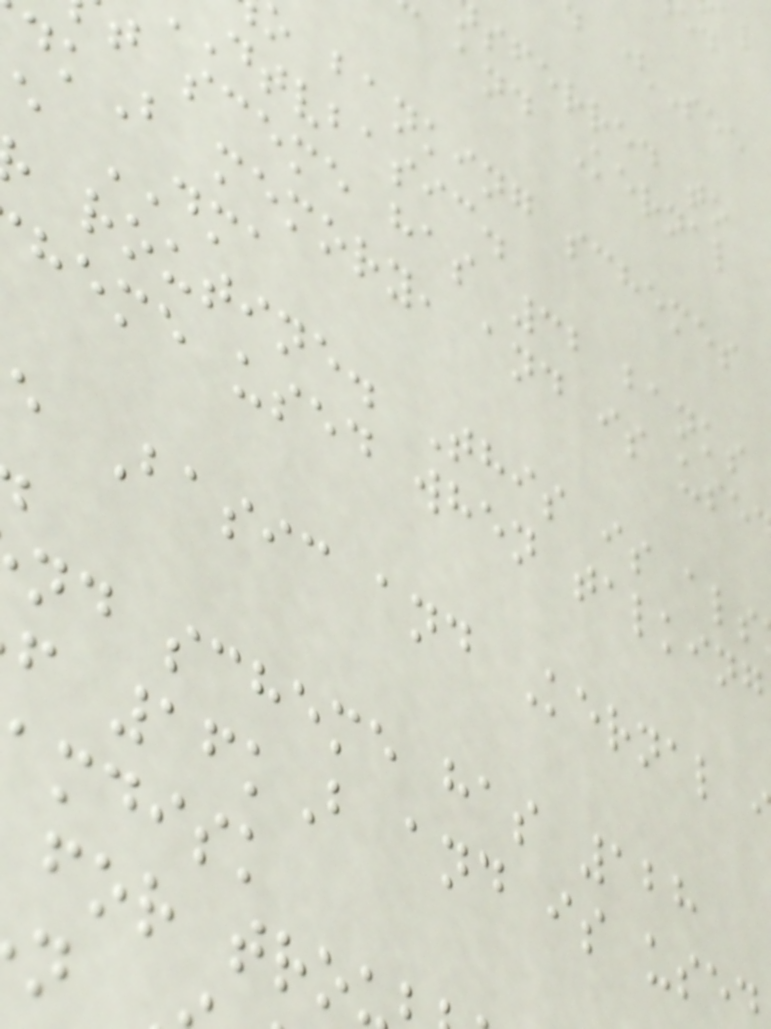sferred to
and Kernal
o banking schemes
dtvbasic.
t sceme has 32 banks
kB memory, and is use
e DMA
routine. This is als
heme used when talking
e Basic and Kernal
nd scheme has 128
f 16kB and is use
amdisk
for tro
